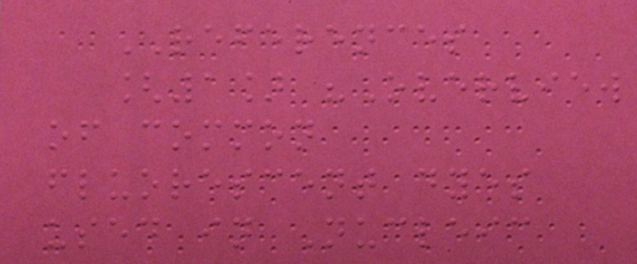REFERENCES
[1] "Overview
of common
fluorescent dyes
used in Nucleic
